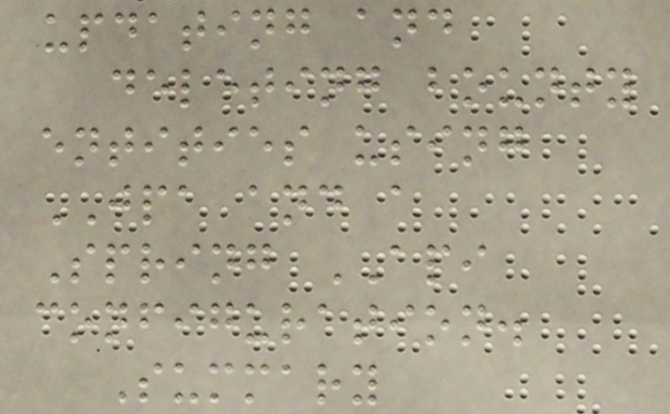updating and
deleting bounty
entities using
JPA and a
Spring API
configuration.
Summary
